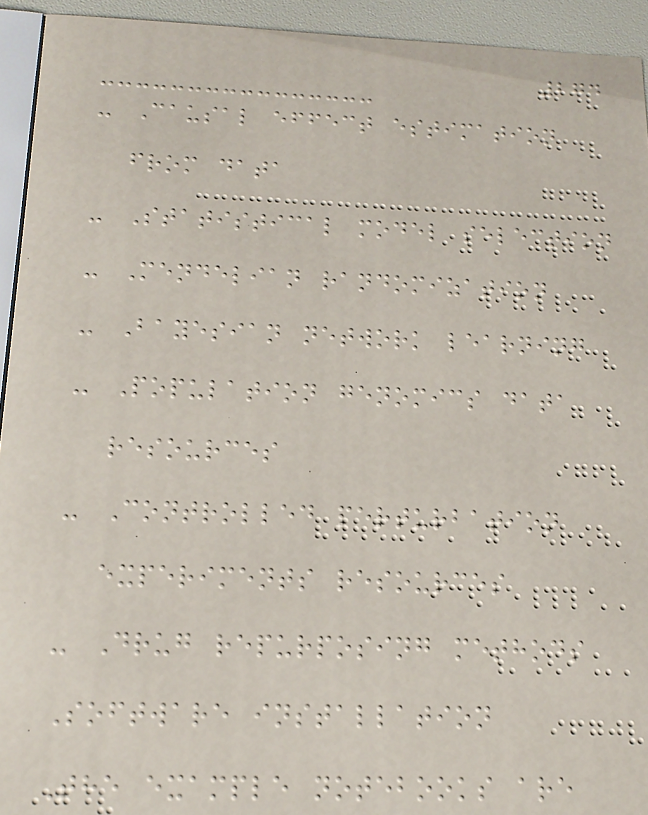274
- Causal effect estimation
from data
- Statistical model selection
- Mendelian randomization
- Bayesian network learning
- Population genomics data
resources
- Controlled perturbation
experiments resources
- Drug repurposing methods
Software installation
The example notebooks are
